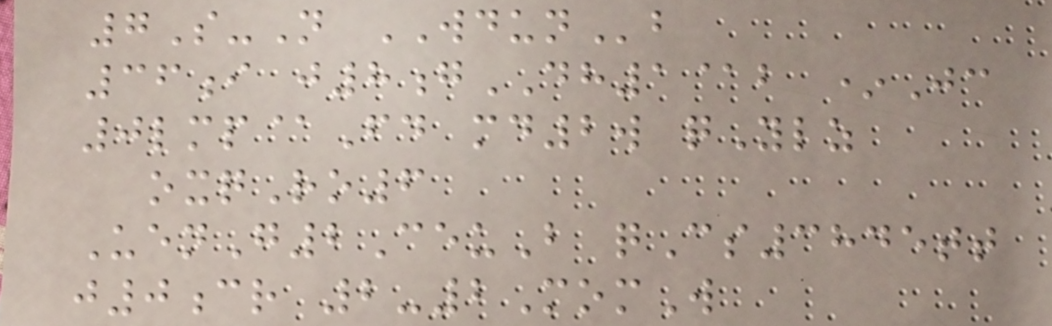7S-N WDUNb
36i j8gDH1@b *Jc
0lmp@Fd md2w qYlz
oxqRo6
UenG2CeuB qCs3845tt
j0cr 2-2MomW
